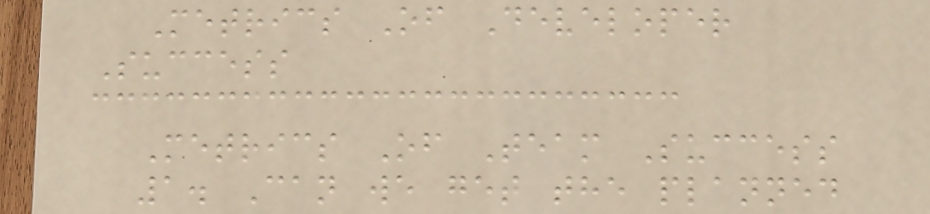Metrics Of Developer
Success
Metrics Of Team Success
1. Can we get the planned
